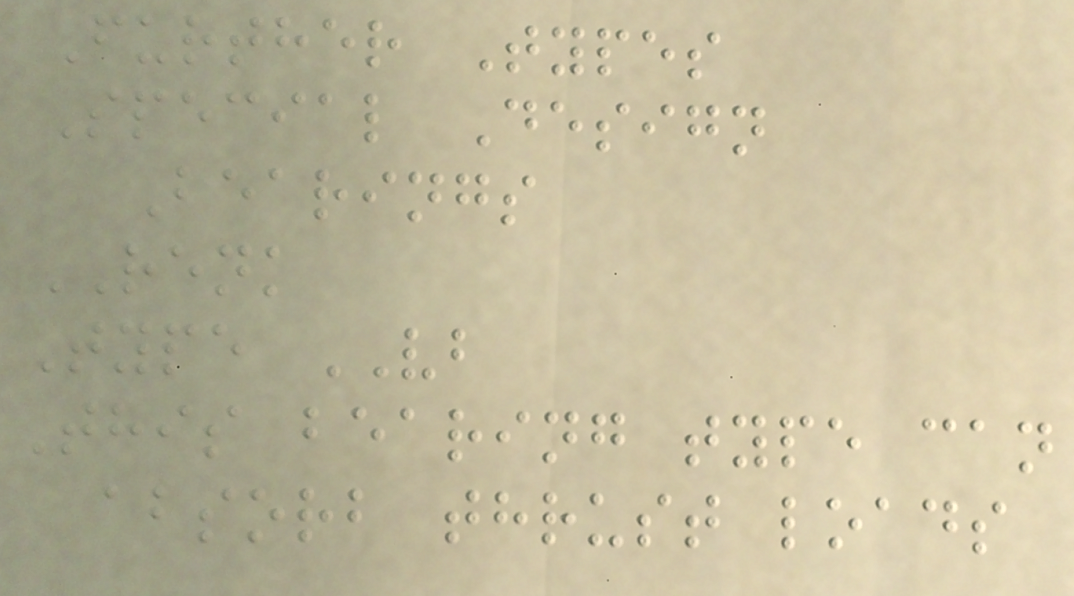Further Types
Special Design
Bearings
RENK
Type VB
This bearing type can
absorb thrust loads
